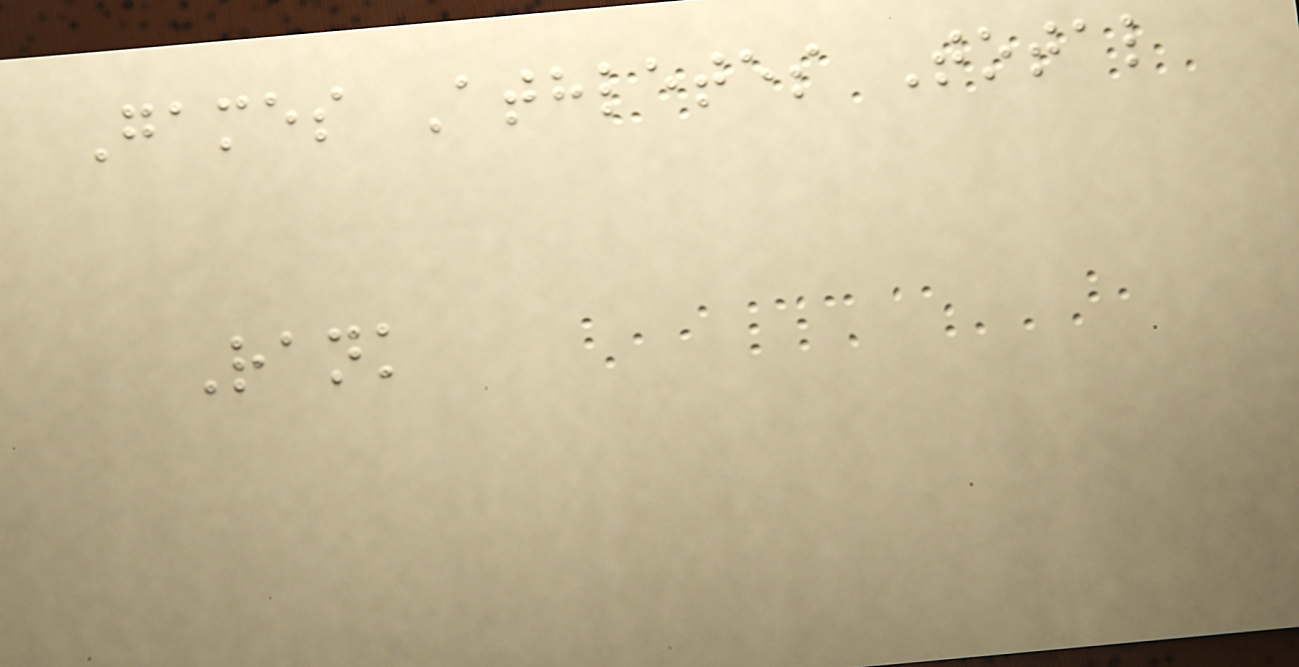Games Athletes Total
Rank
